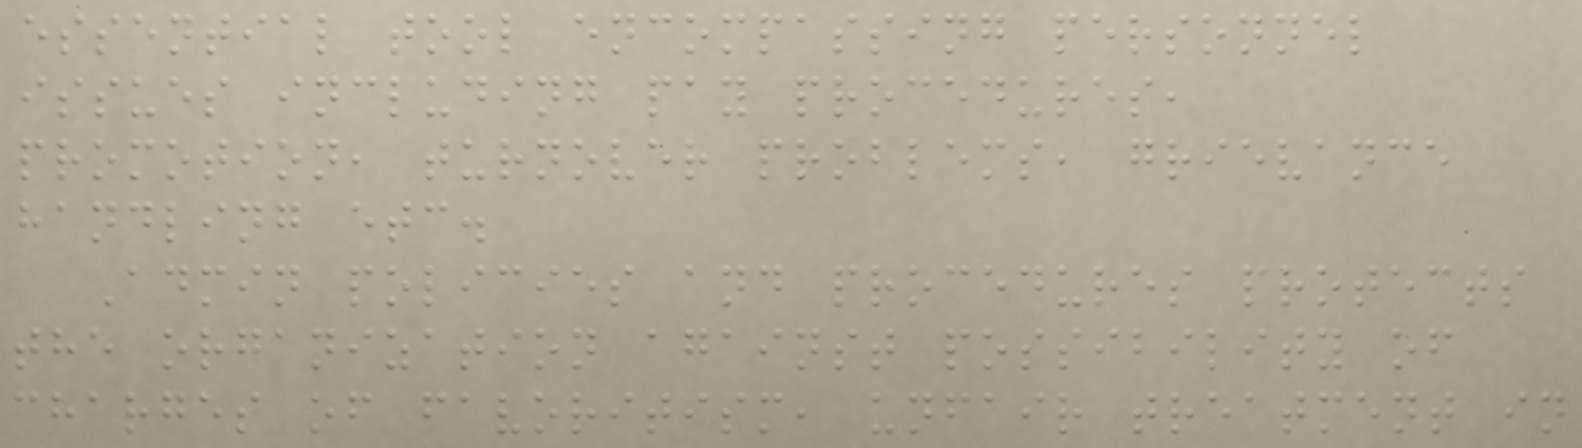essential tool encompassing personnel
issues including pay procedures,
promotion, turnover problems, grievance
handling etc.
Admin policies and procedures protects
the organization against possibility of
charges of favoritism, unfair treatment in
